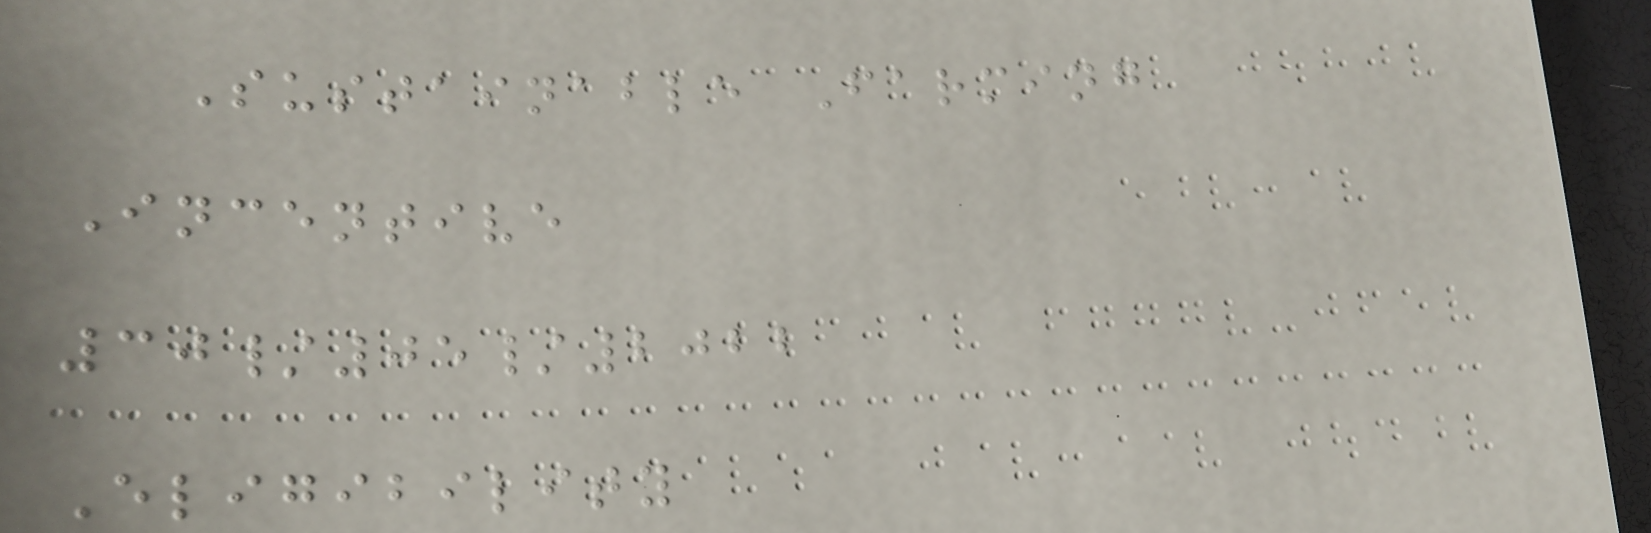Sustainable Farming
Incentive
30/05/2022
Eligibility
